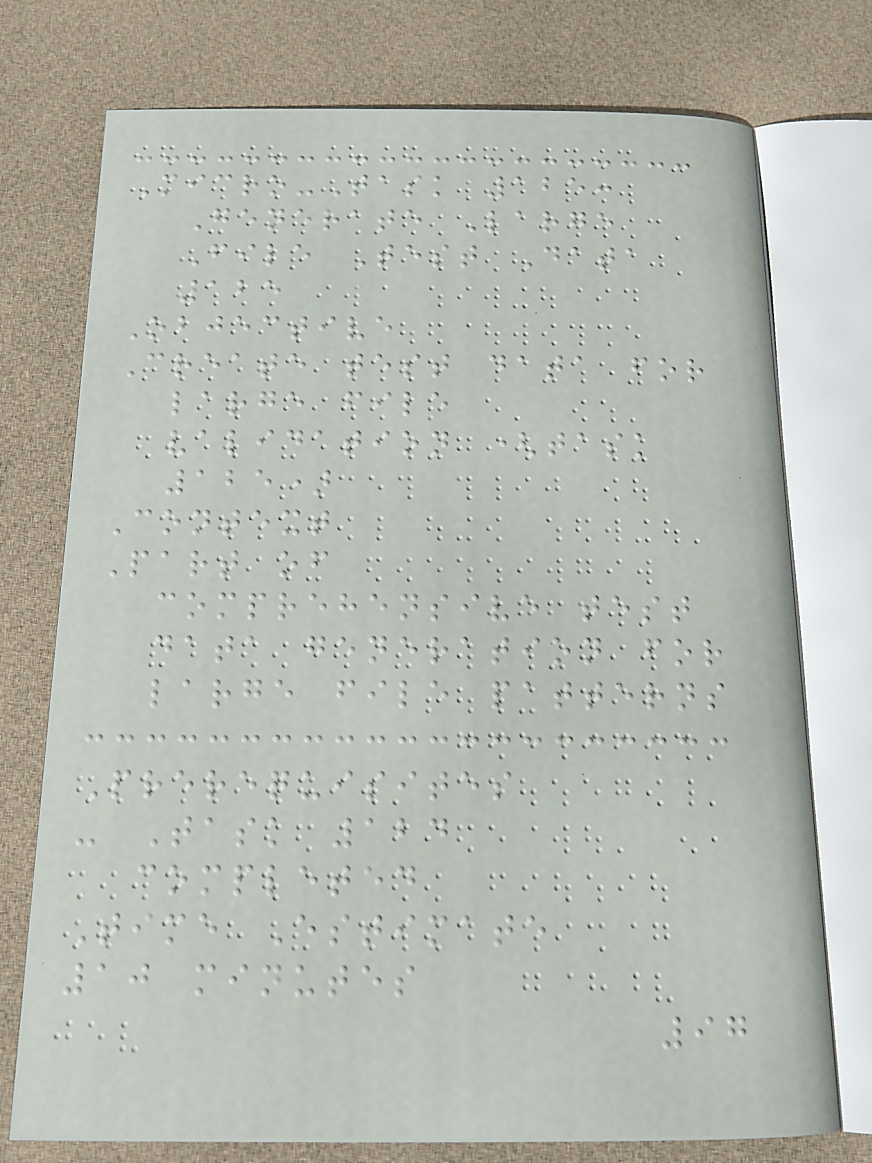Micro-Task 125:
Generate Large
File Test Data
125
Objective
Create test data for
large file
validation (task
125)
Context
Part of
comprehensive test
data generation for
large file patterns
Prerequisites
- Task 124
completed
Time Estimate
10 minutes
97
